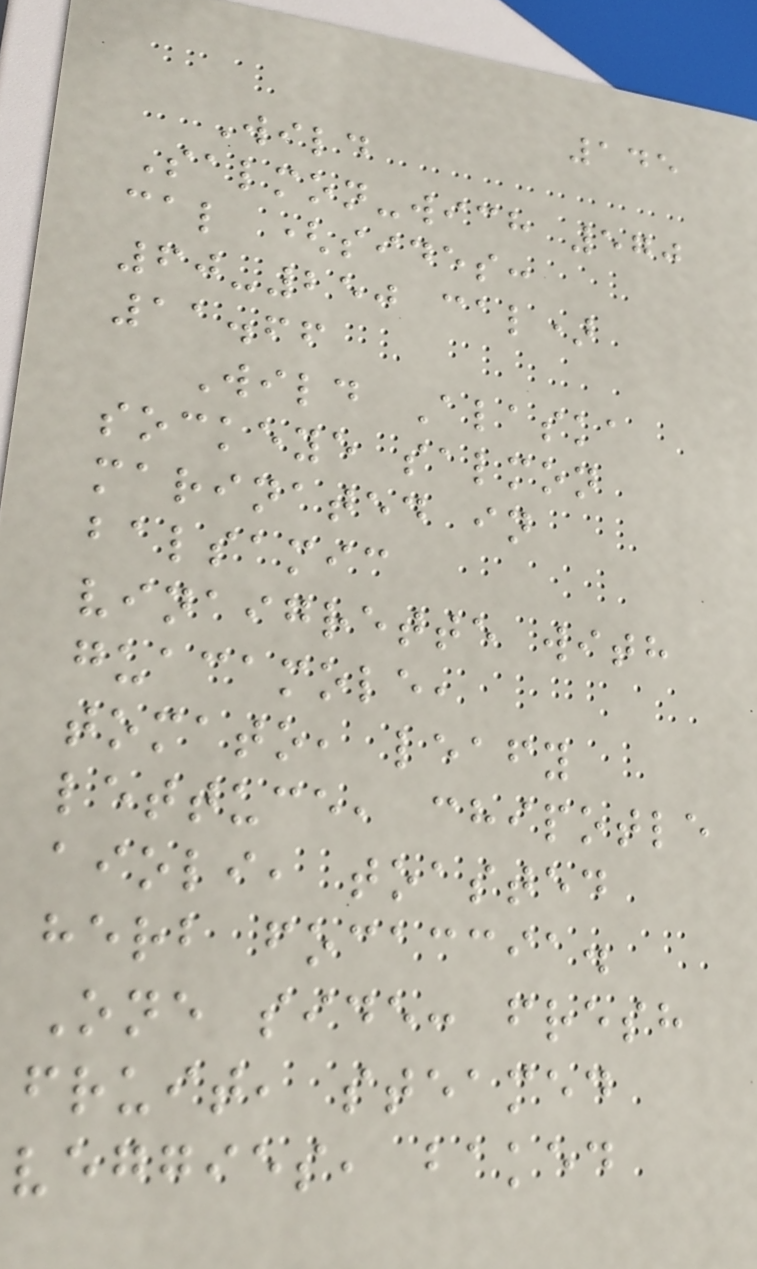145
Wild
Salmon-wich 570
cal (sides:
60-250 cal)
11.66
Wild Alaska
sockeye salmon
marinated in
balsamic
vinaigrette with
guacamole,
tomato, leafy
lettuce, chipotle
aioli, toasted
herb focaccia.
One side: fresh
fruit, steamed
veggies, baked
